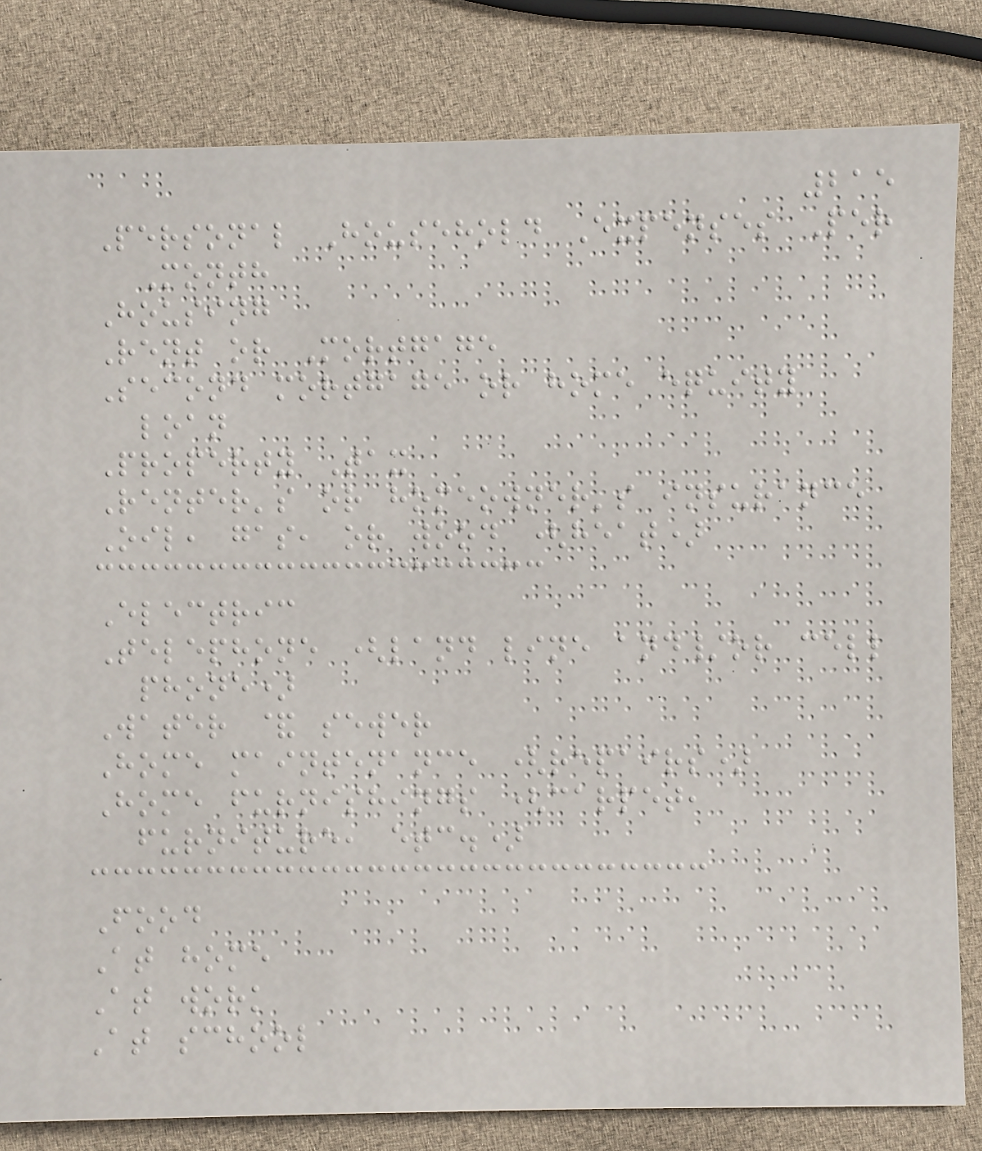215
Personal Household Expenses Per
Month
Housing
Rent or Mortgage
Second mortgage or home equity
loan
Property Tax
Renter's or homeowner's insurance
Oil, gas, or wood (heat)
Electric
Telephone (land line and/or cell
phone)
Water & sewer
Home maintenance (repairs)
Home furnishings (carpet,
furniture, etc.)
Food
At home
At work
At school
